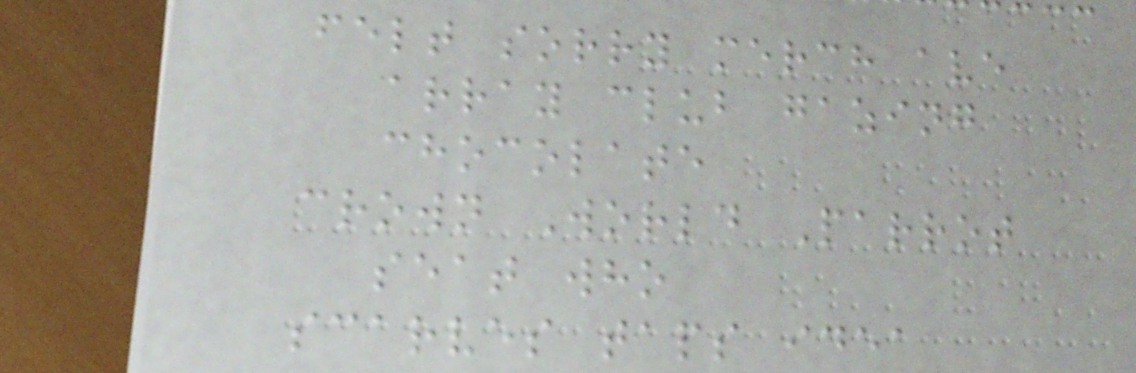felt sorry merch ave
array club gazing
chocolate
crown World Parrot
seat who
scarves taps idea
